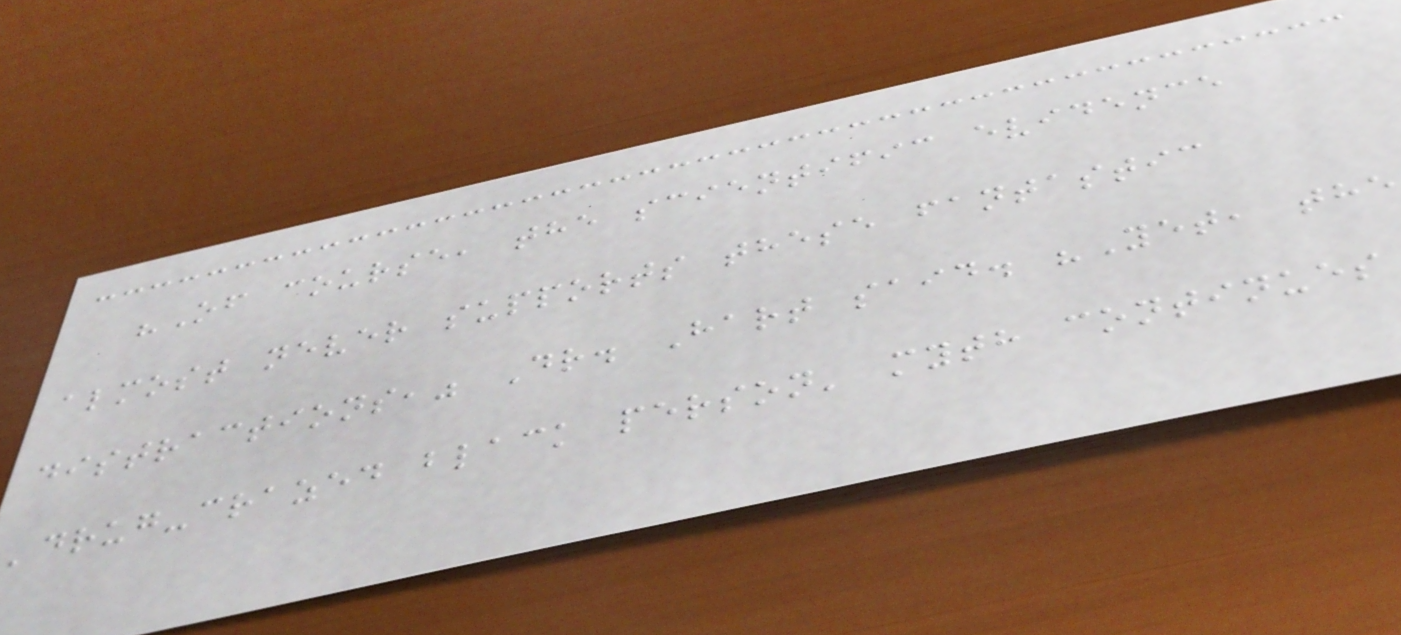"Of course, the scientific evidence
almost never supports these fantastic
distractions," Dr. Hart said. "Yet, the
'drug-crazed black person' myth continues
